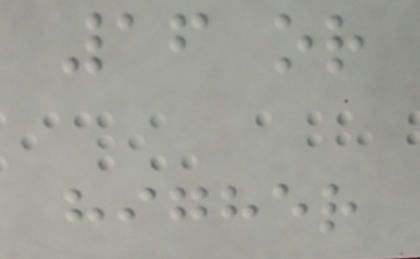16 or
higher
